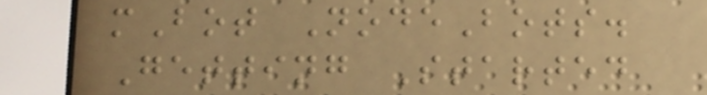mBot NodeBots.
Getting Started
